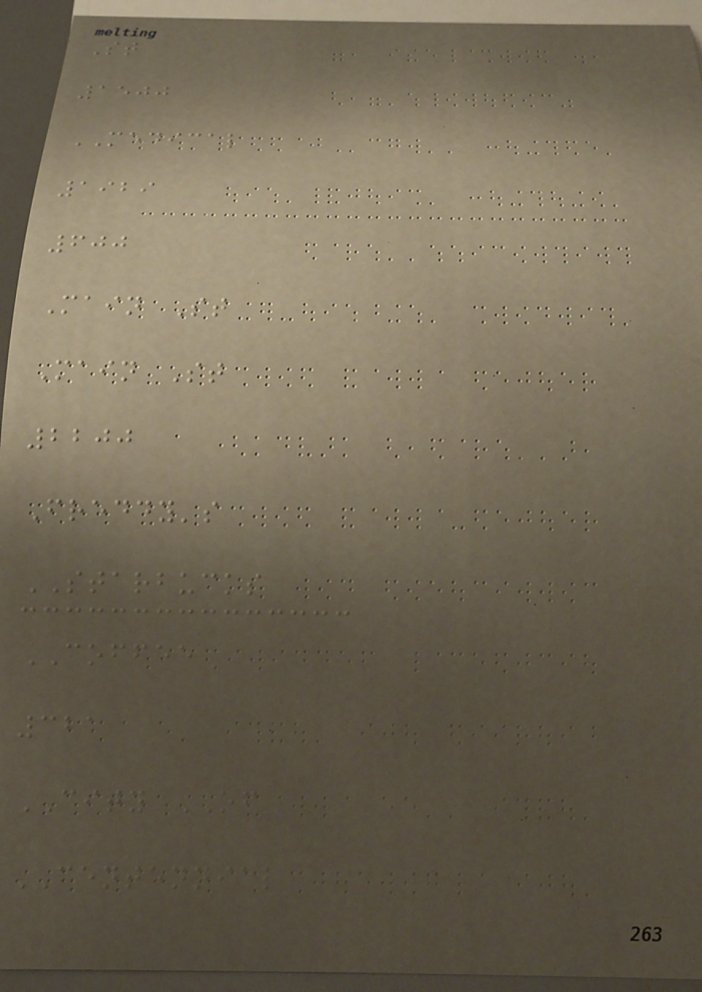St
1500
MEDICAL
1929
600
Main St
Main St
2200
Freddy's
STARBUCKS
COFFEE
321
CITY OF
CENTENNIAL
